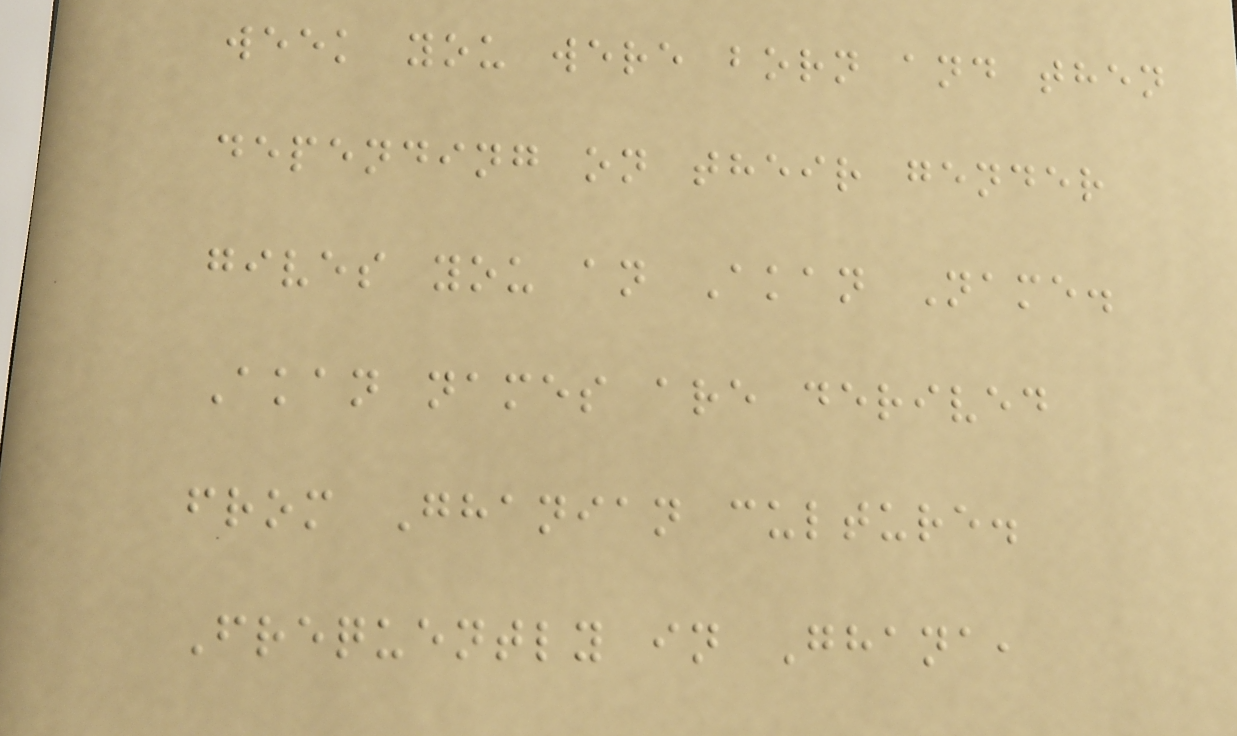week you were born and then
depending on their gender
gives you an Akan Name.
Akan names are derived
from Ghanian culture.
Frequently in Ghana,
